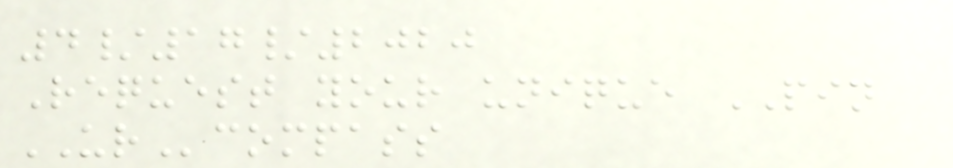4/17/2020
Request your unique PIN
URcompass
